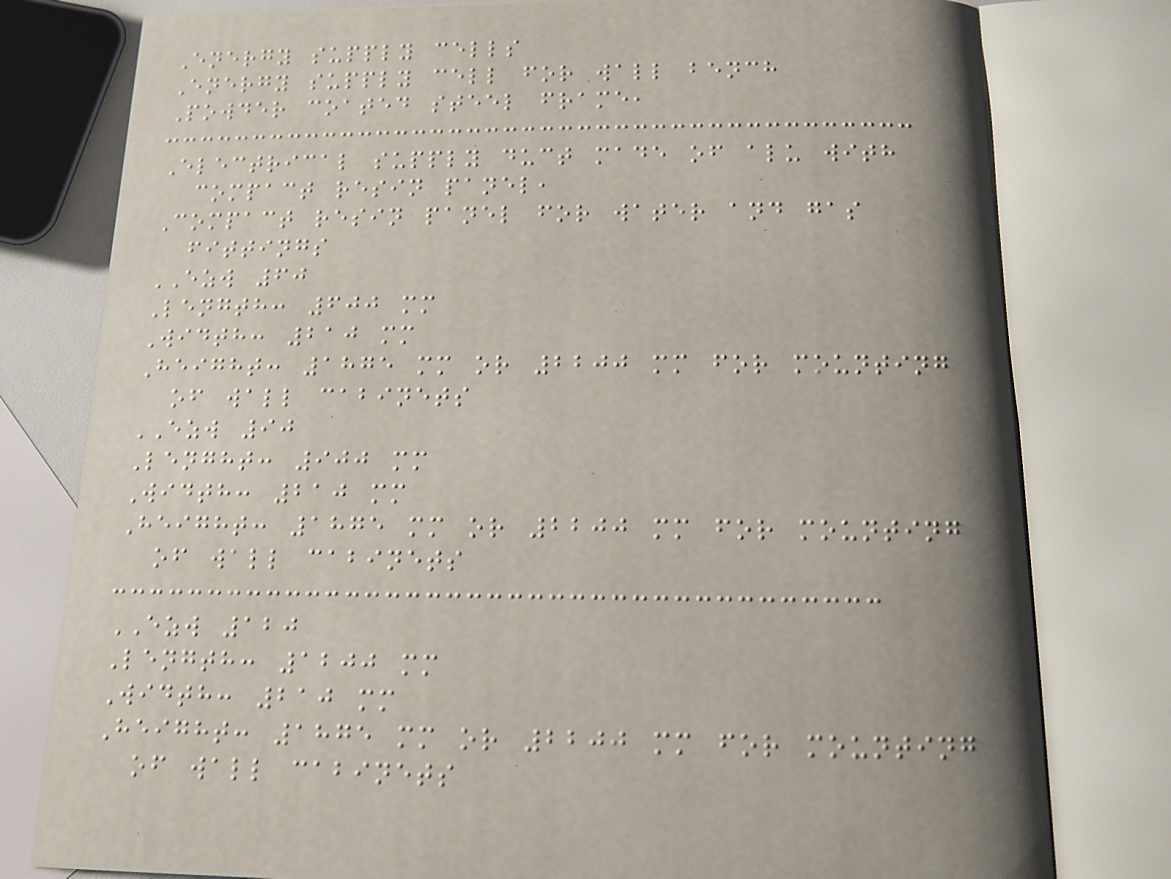Energy supply cells
Energy supply cell for wall bench
Powder coated steel frame,
Electrical supply duct made of alu with
compact resin panel,
Compact resin panel for water and gas
fittings
EZW 60
Length: 600 mm
Width: 210 mm
Height: 1875 mm or 2200 mm for mounting
of wall cabinets
EZW 90
Lenght: 900 mm
Width: 210 mm
Height: 1875 mm or 2200 mm for mounting
of wall cabinets
EZW 120
Length: 1200 mm
Width: 210 mm
Height: 1875 mm or 2200 mm for mounting
of wall cabinets
